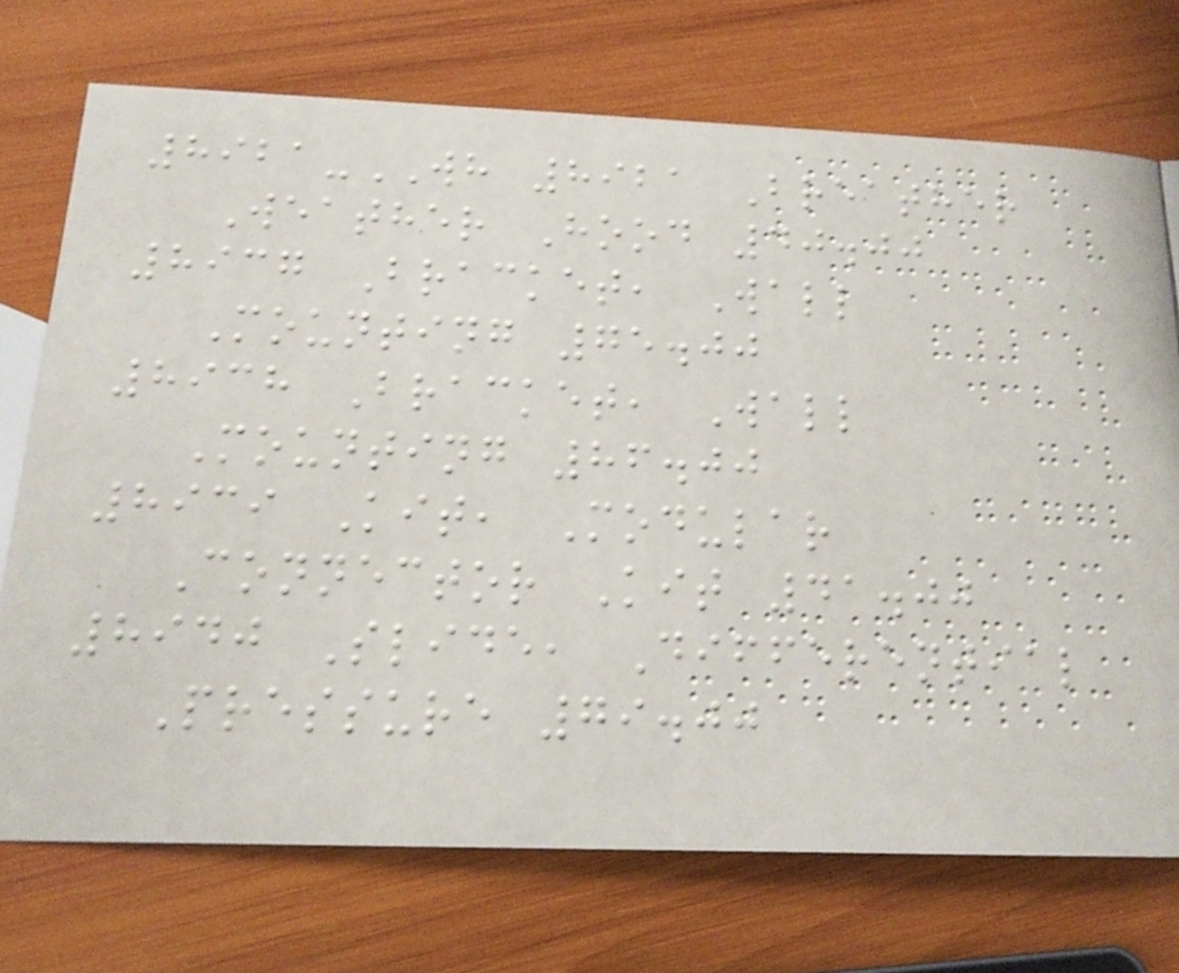8921-WH 8921 Breather
Weather Hood 40.00
8937 Bracket, Wall
Mounting 75.00
8938 Bracket, Wall
Mounting 86.00
8939 Kit, Modular
Connector Kit 41.00
8940 Slide, Differential
Pressure 79.00
